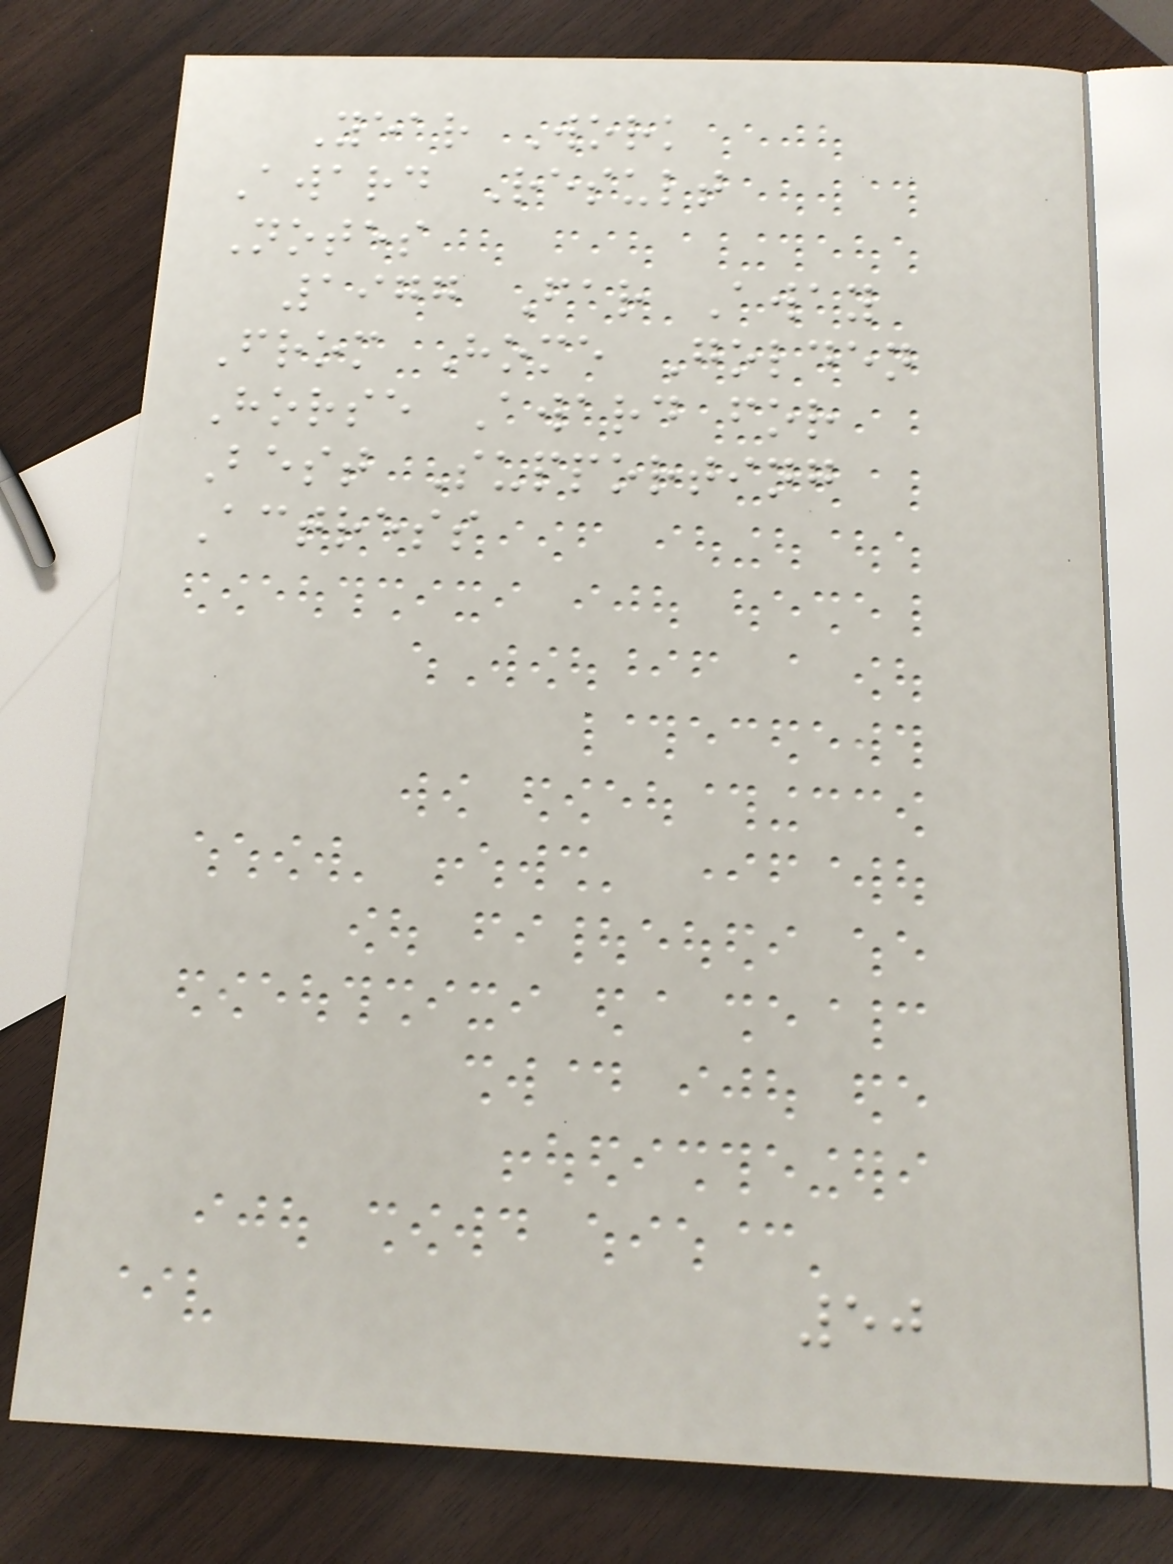Year Work
Award Result
Notes
1977 Far Away
From Home Golden
Horse Award for
Best Supporting
Actress
50
